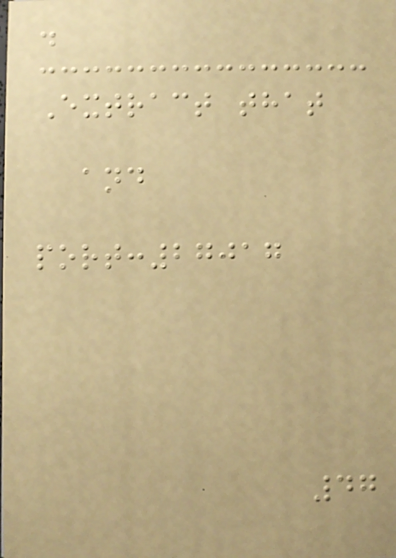.
Extract that
and
port:27017
47
